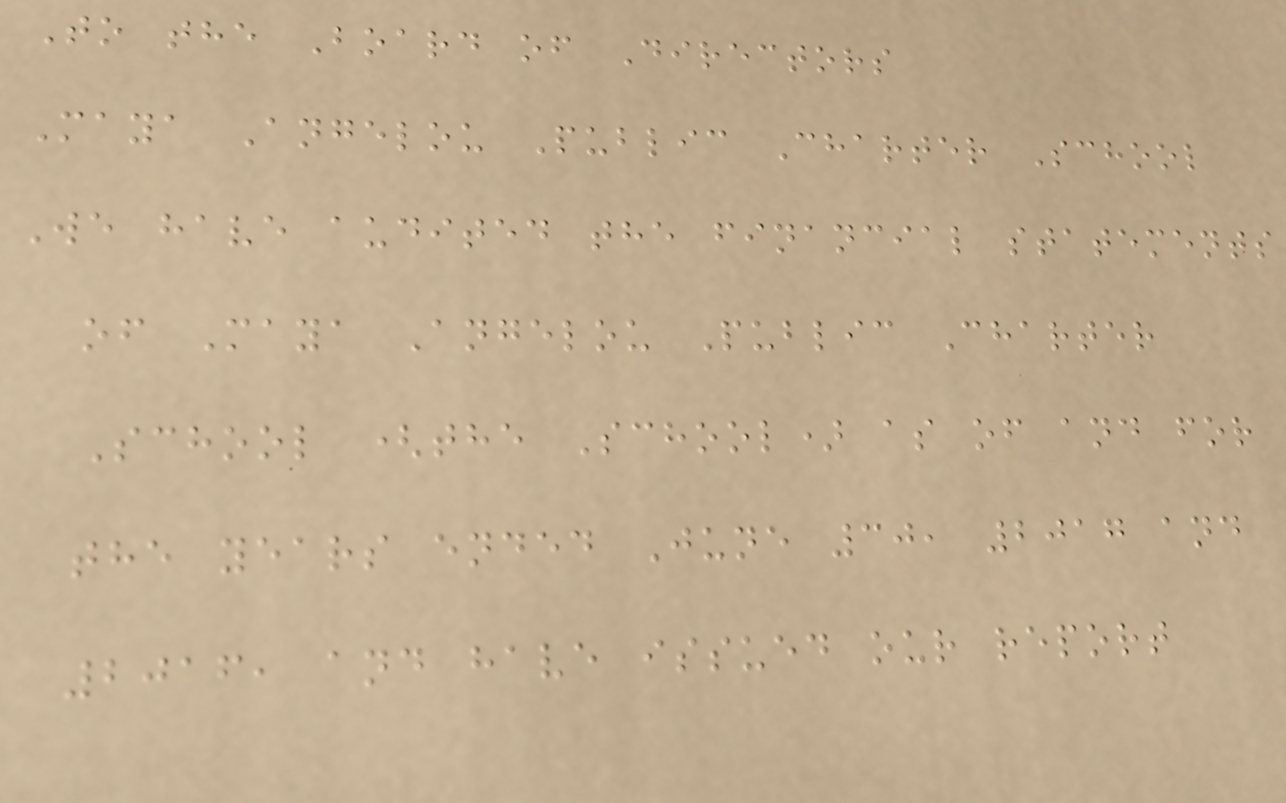To the Board of Directors
Maya Angelou Public Charter School
We have audited the financial statements
of Maya Angelou Public Charter
School (the School) as of and for
the years ended June 30, 2017 and
2016, and have issued our report
